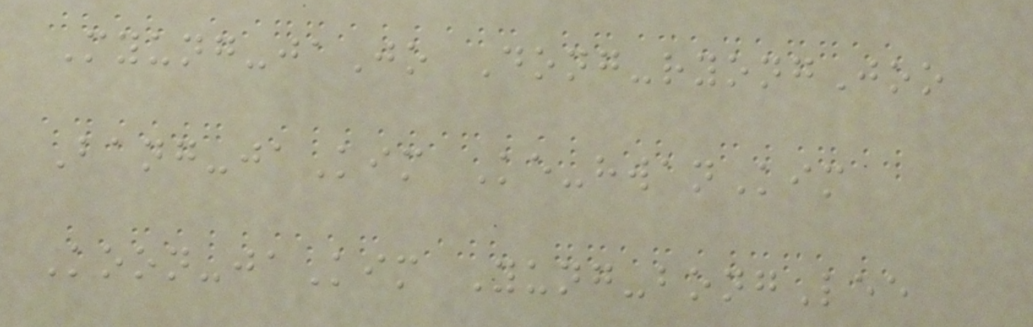Myung-jaJo Dong-ryongJoo
Bang-jaKim Ke-hwanKim
Koon-jaKim Yung-bongLee
